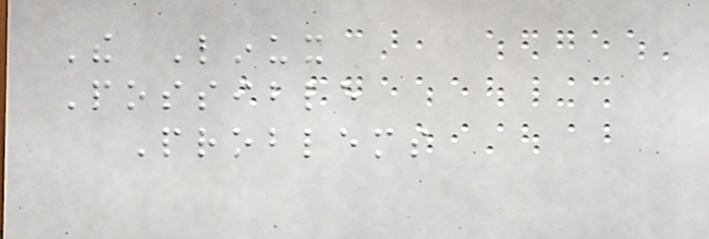The Linux
Possible
Problems
